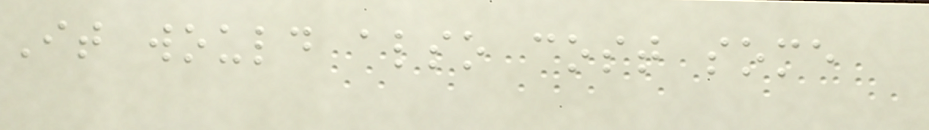It would also cost some
